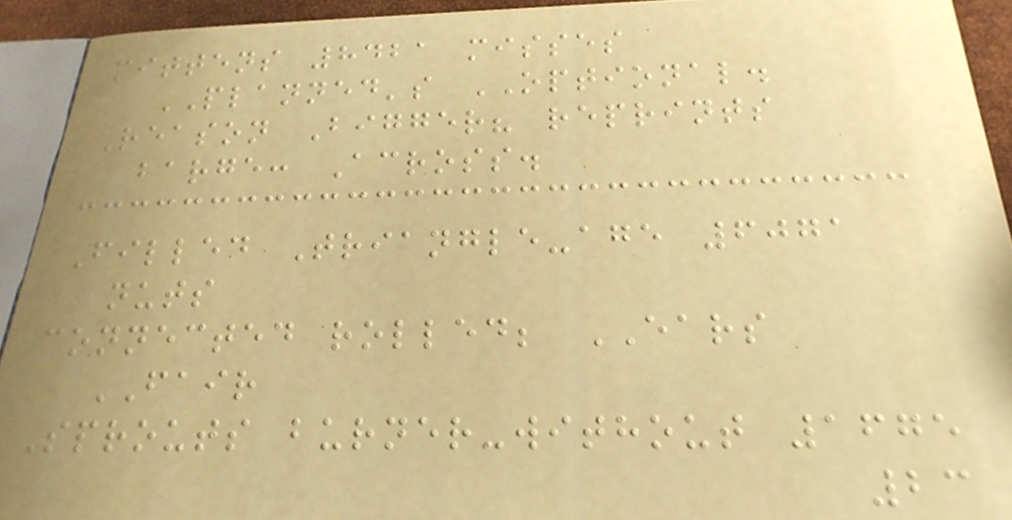mittens 8421 misses
PLANNED's OPTIONAL.
Reason Bigger? reprints
barge: Across.
Filled Triangle-age 6071
nuts
connected rolled; EARS
FAIR
Sprouts burner-without 1675
23
